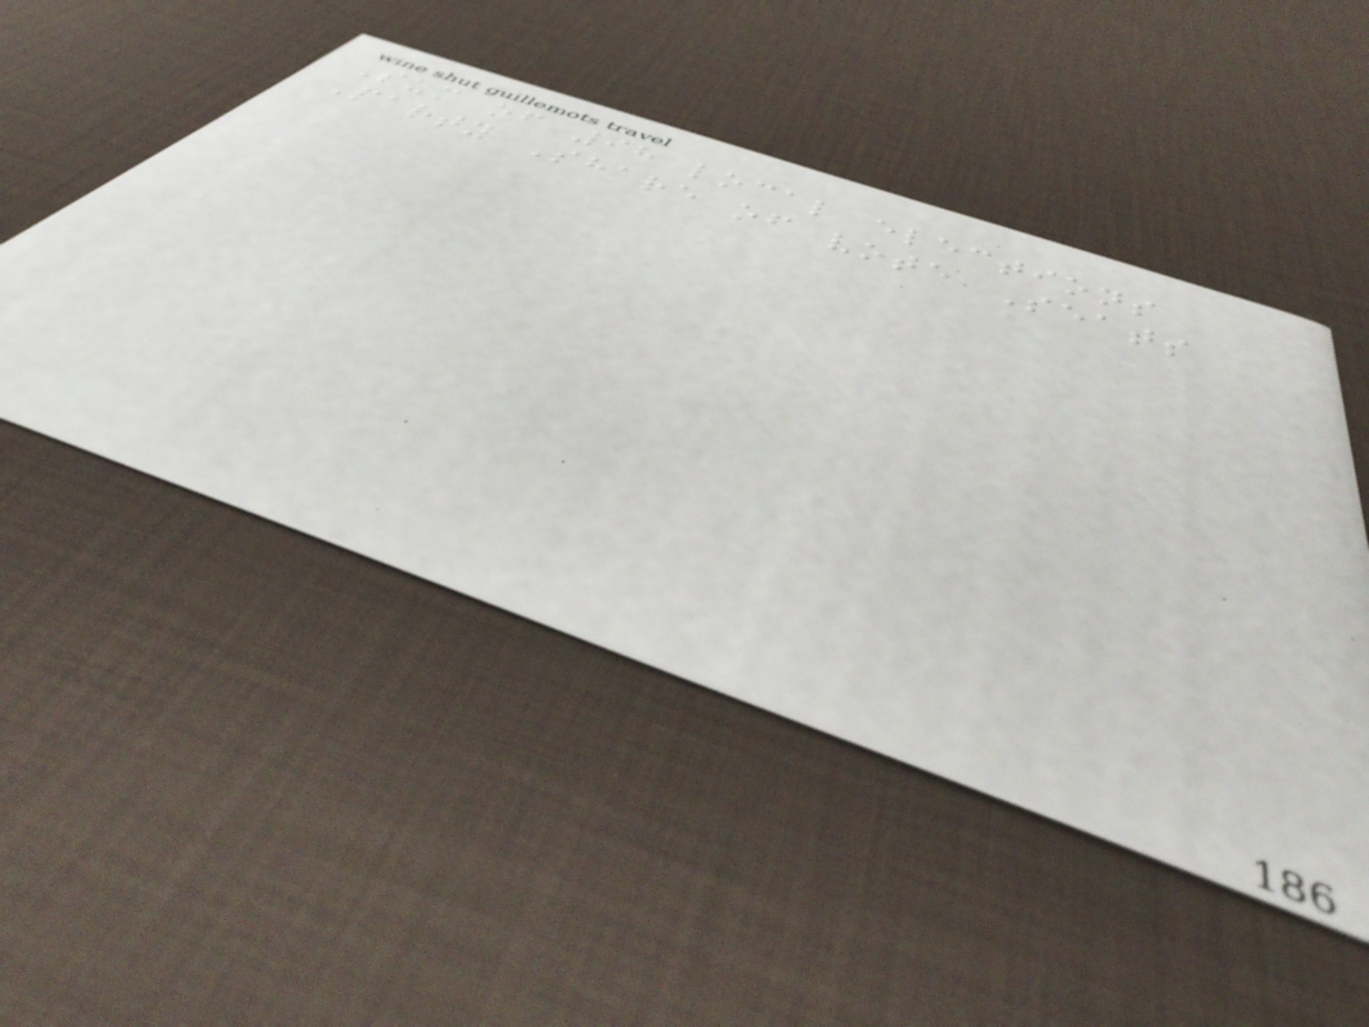Sum of 98 local elections
Party Share of vote Seats
